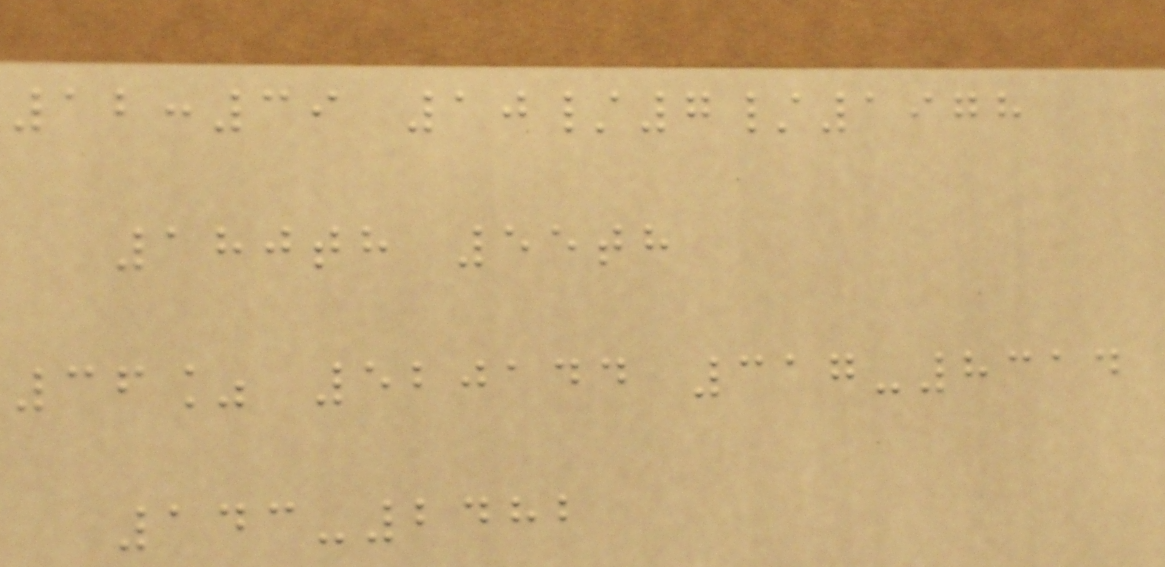12:39 10/7/1978
180th 55th
36% 520144 317-8314
143-2482
